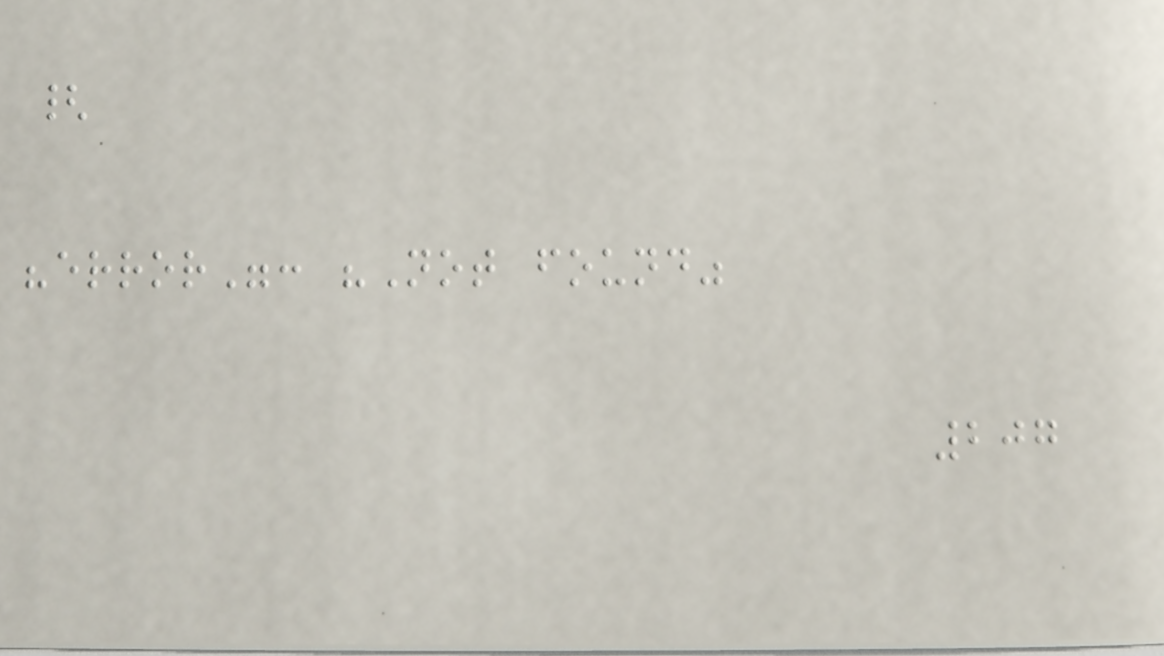{
"error": "Not found"
207
